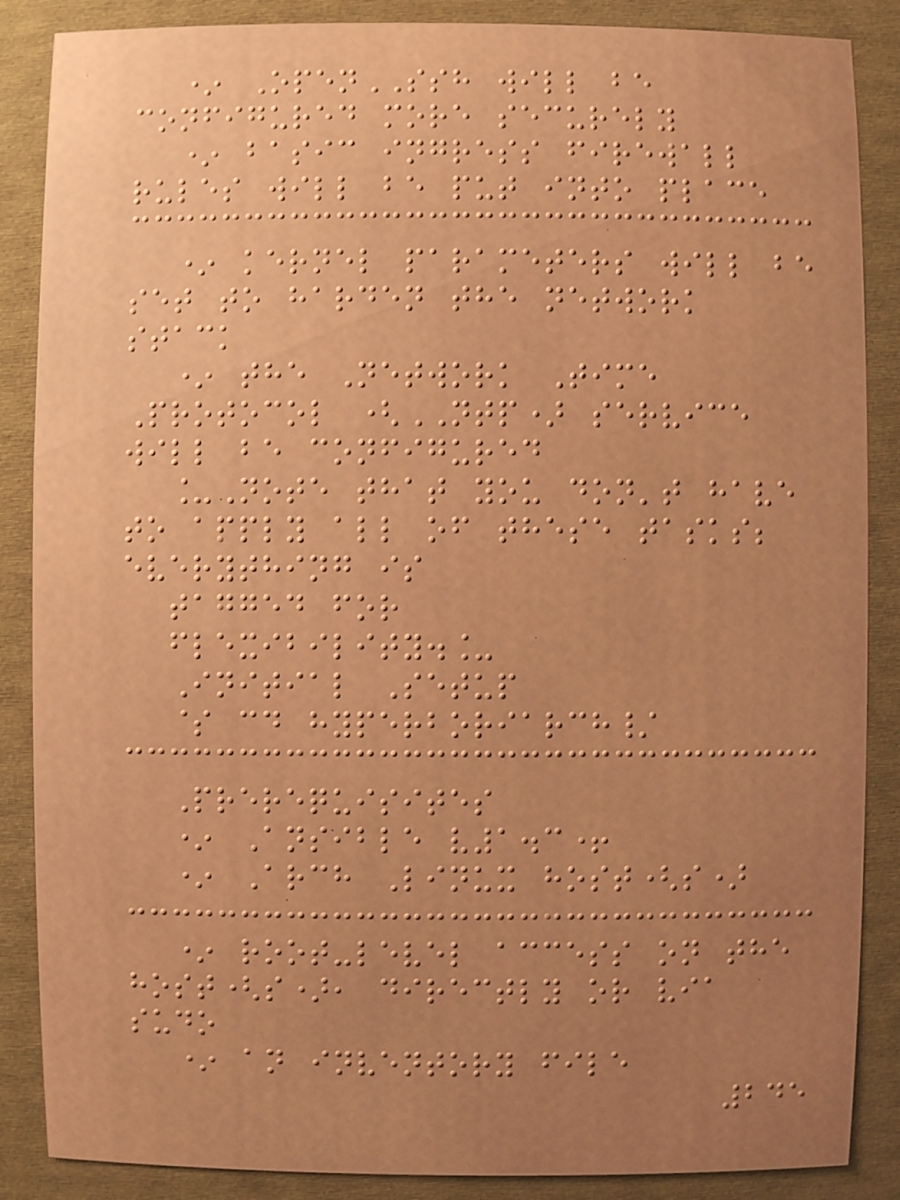* OpenSSH will be
configured more securely
* basic ingress firewall
rules will be put into place
* kernel parameters will be
set to harden the network
stack
* the Network Time
Protocol (NTP) service
will be configured
_Note that you don't have
to apply all of these tasks;
everything is
tagged for
flexibility._
Initial Setup
$ cd hyperboriarch/
Prerequisites
* Ansible v1.3+
* Arch Linux host(s)
* root-level access on the
host(s), directly or via
sudo
* an inventory file
245
